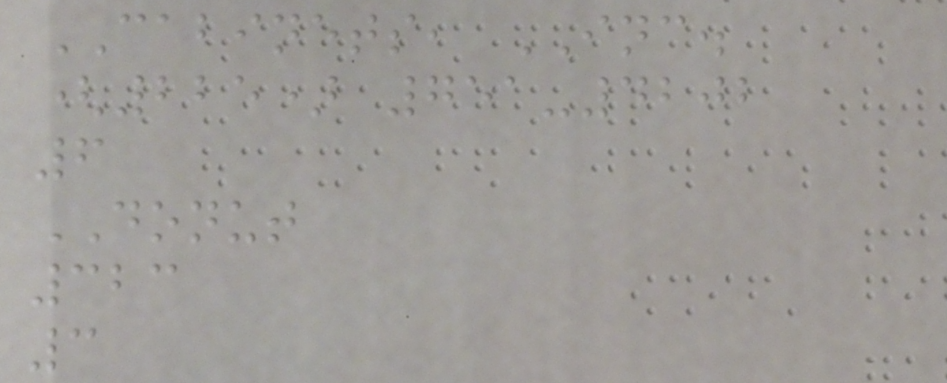CABINETS, INC.
(225) 751-4202
6
DONUT
323
3
